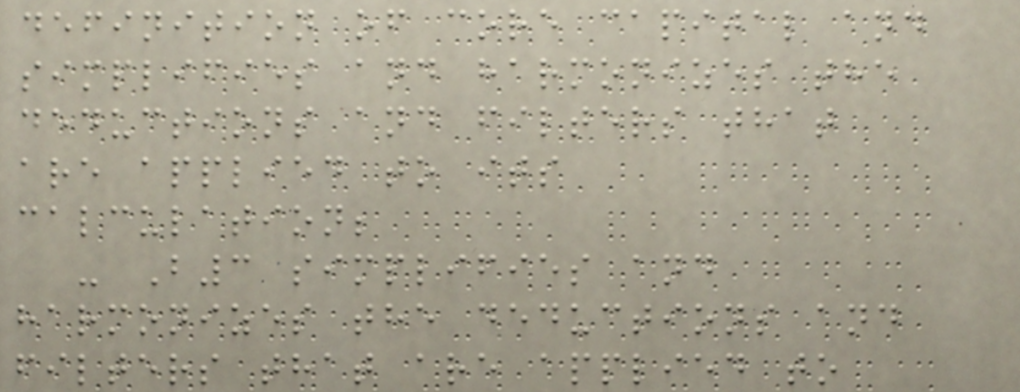definition of core capital and
simplifies and harmonizes the
deductions and filters that
are applied to its
calculation;
- B3 simplifies and
harmonizes the deductions and
filters that are applied to
